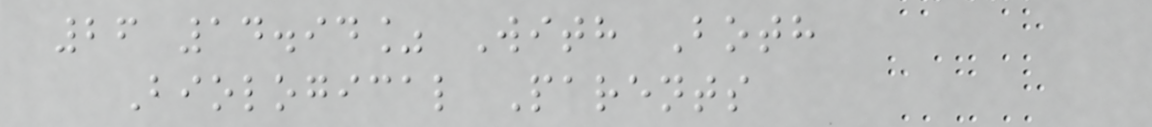26 14.94% With Both
Biological Parents
